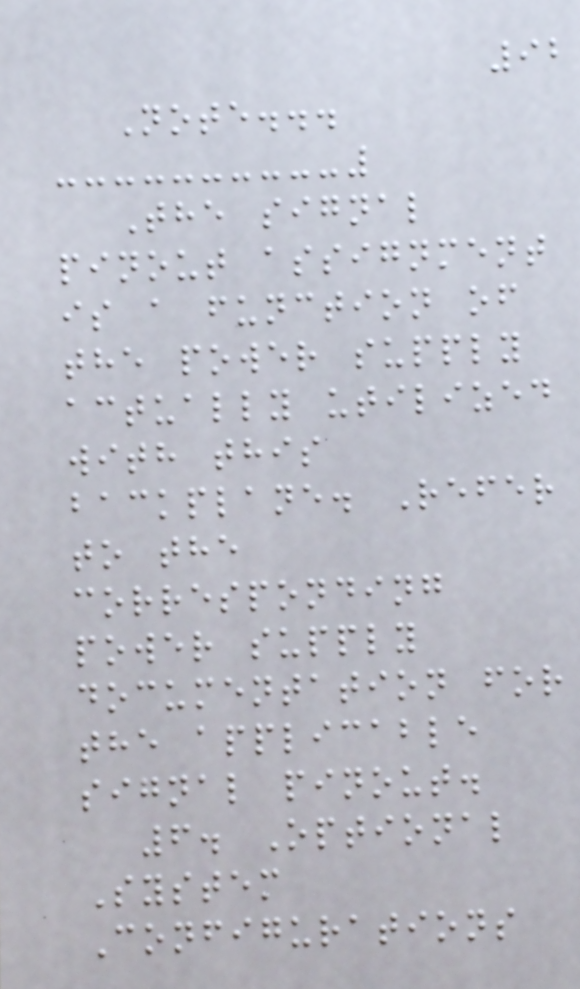92
Note...
The signal
pinout assignment
is a function of
the power supply
actually utilized
with this
backplane. Refer
to the
corresponding
power supply
documentation for
the applicable
signal pinout.
6. Optional
System
Configurations
